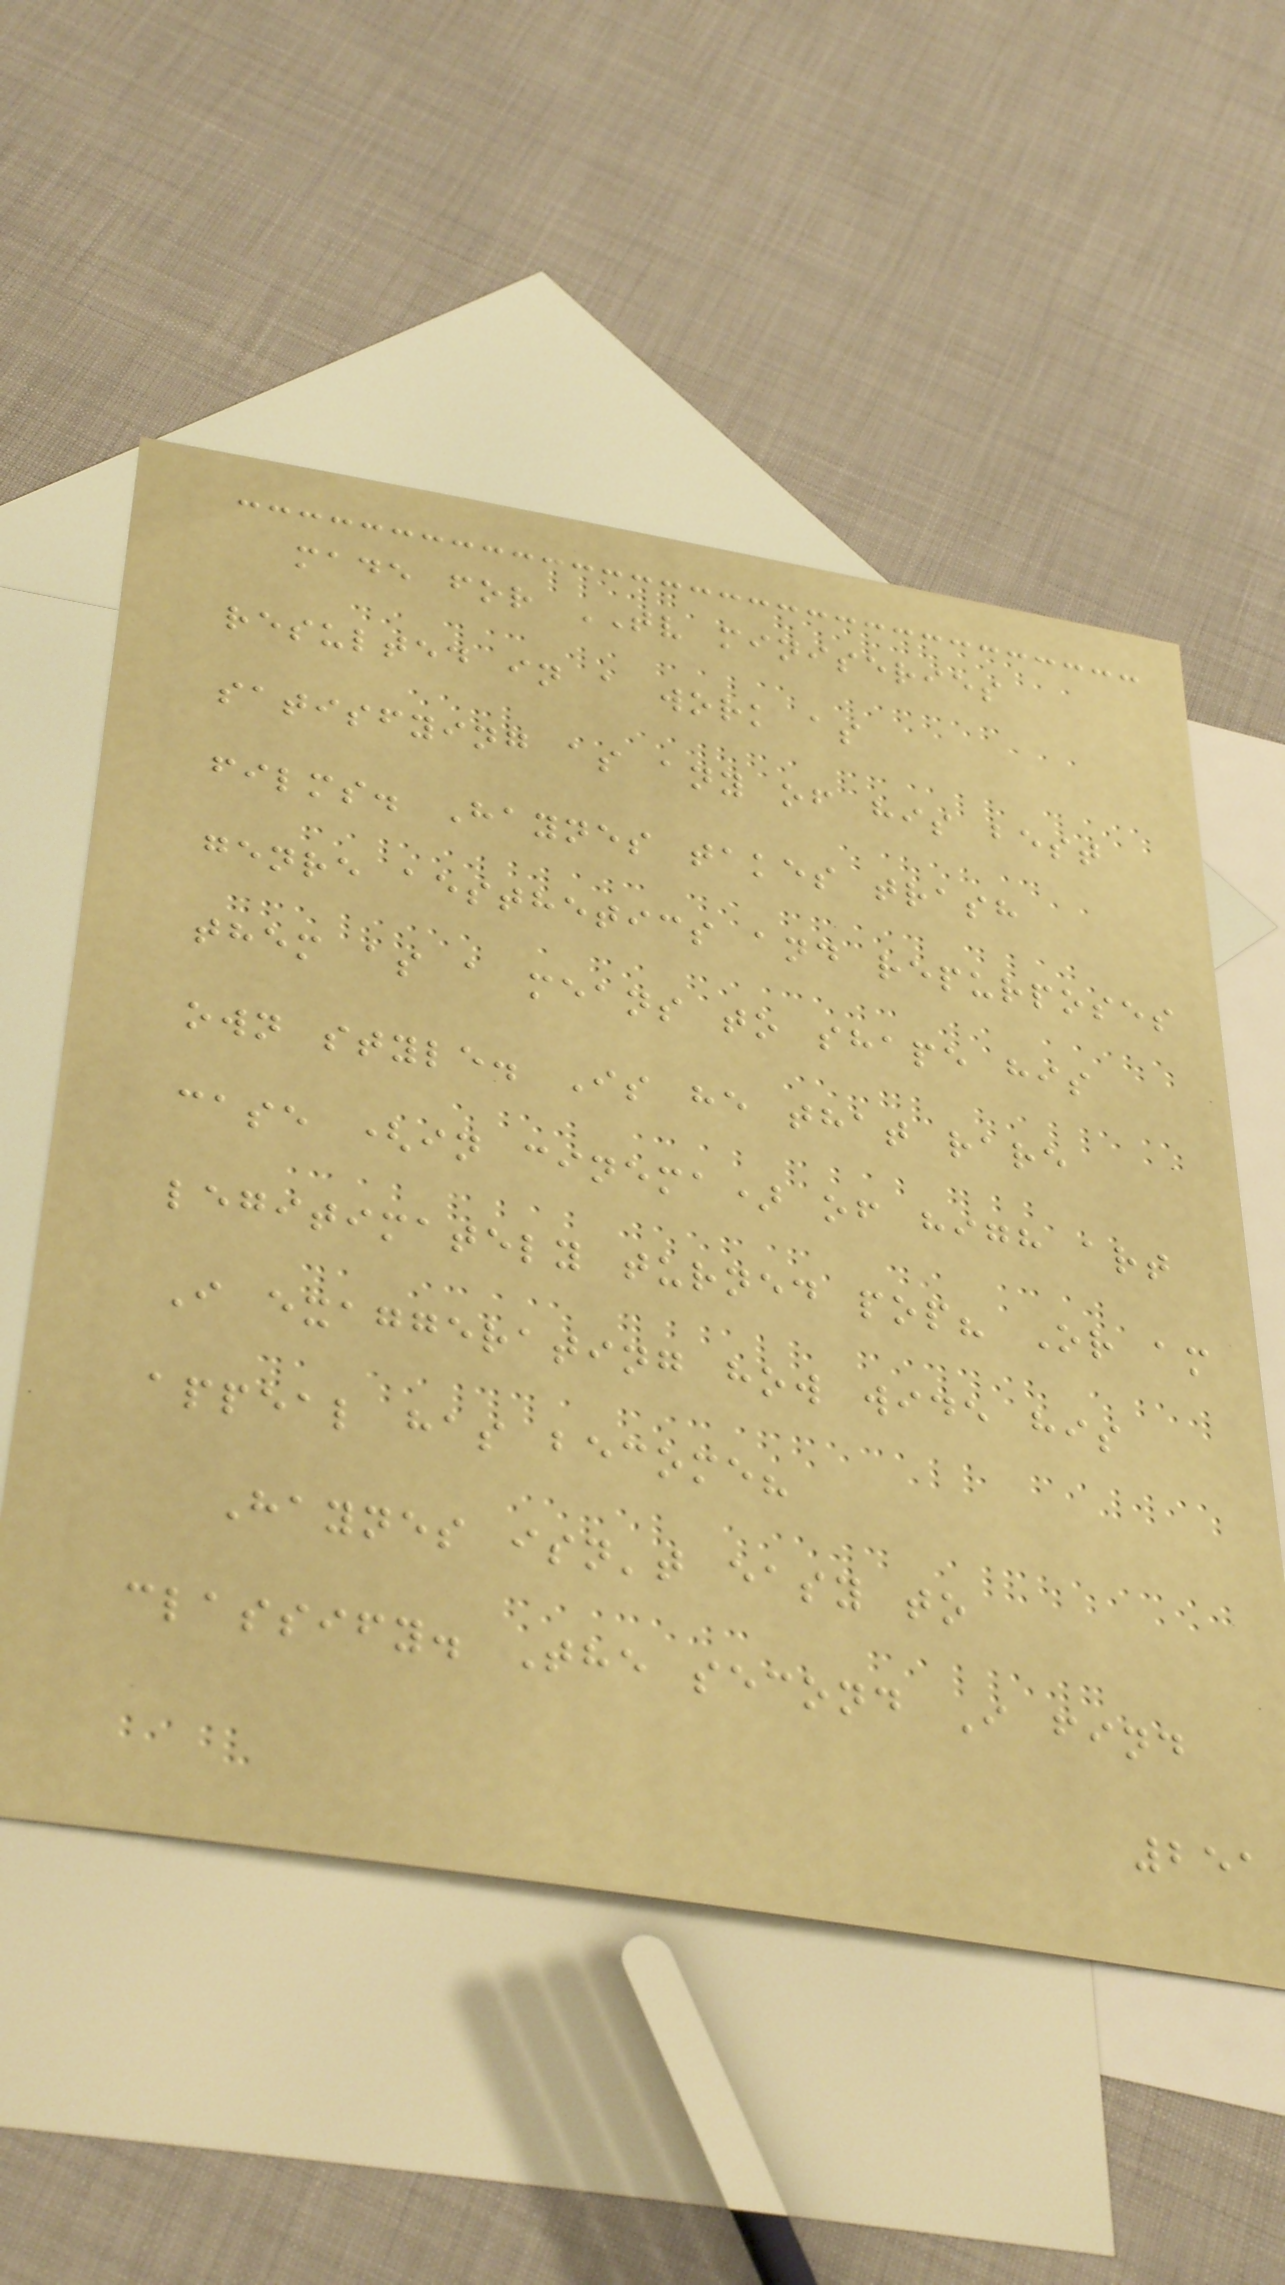made for TV miniseries
resulted in a work as
satisfying as any of his best
films. Haynes takes trash
genre aesthetics and repurposes
them as a means to shape his
own style. Is he that rare
case (in cinema) of high art
legitimately turned pop? Or am
I exaggerating how wide his
appeal has become?
Haynes isn't easy to
classify. The second I find
251
